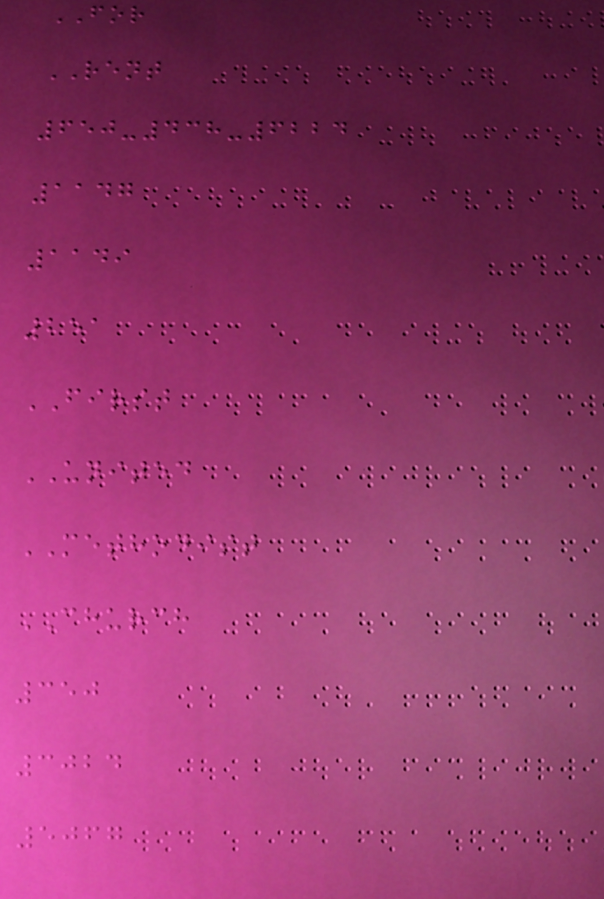FOR
RENT
650-438-6224
1147
1149
251
FIRST
UNITED
METHODIST
CHURCH
350
3024
5067
